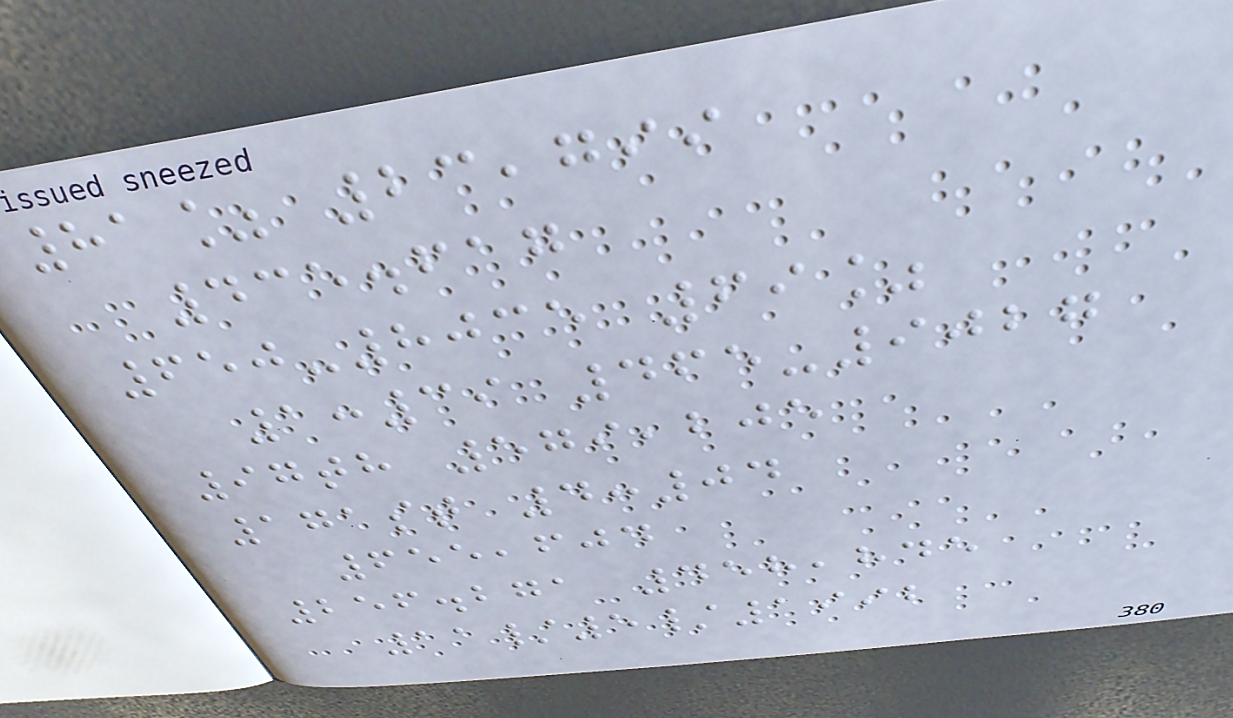81% 23,799
435.617
650-8035 69%
1:39 465-9027
97th 579,205
171st 4:04
655,604
256.271 458,845
11/5/1992
